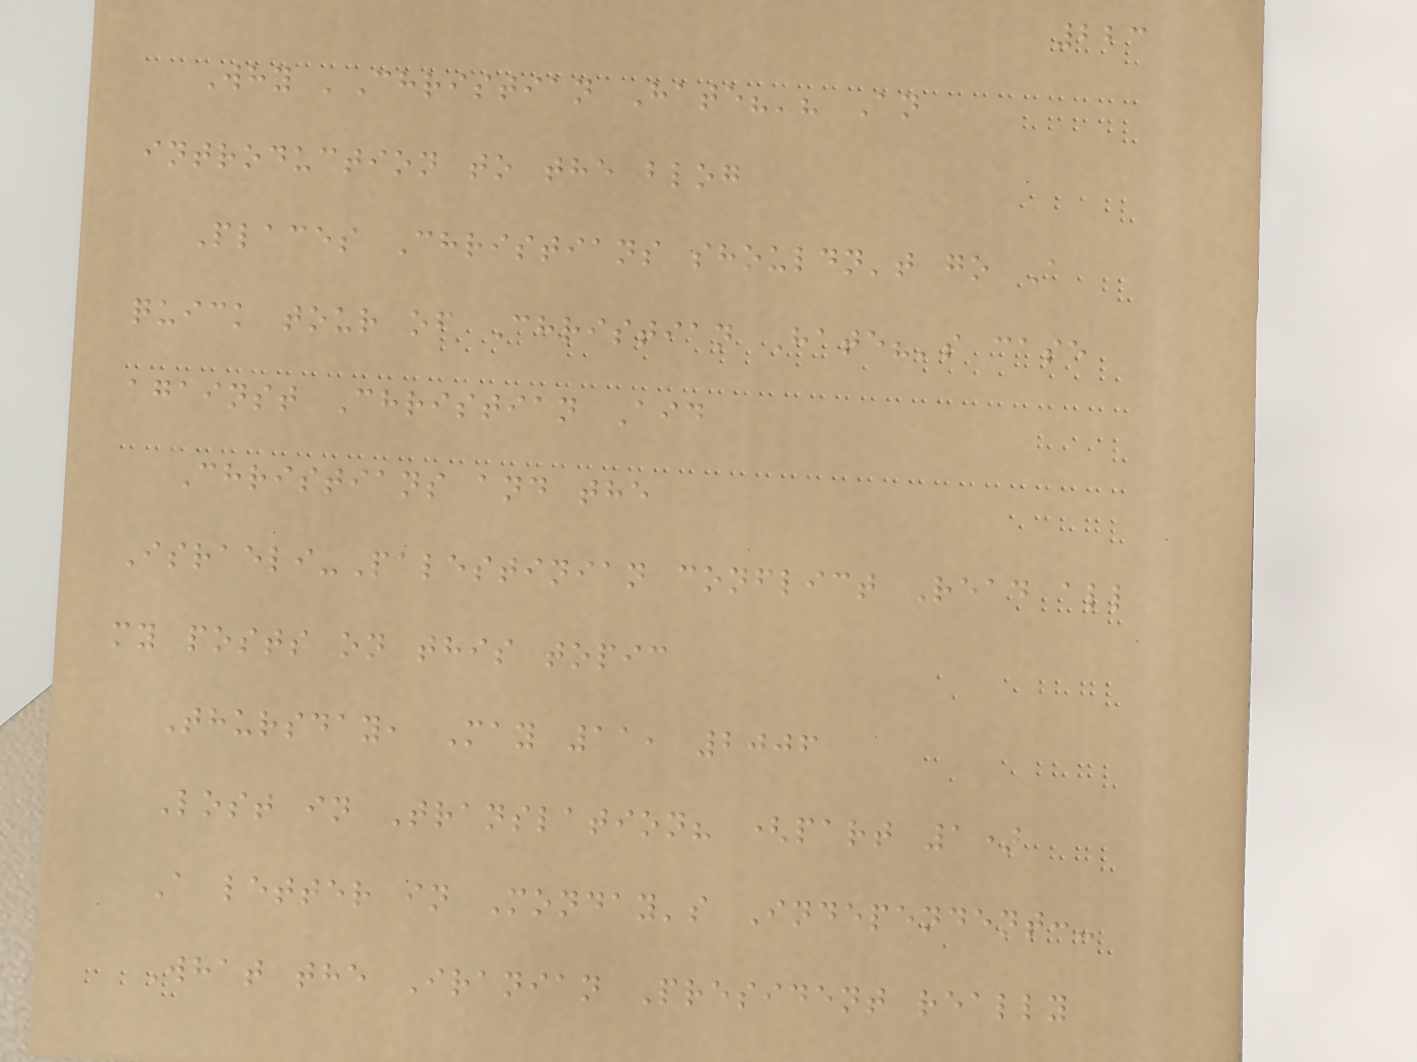223
Why 'Christian Hate?'? An
introduction to the blog
Places Christians shouldn't go A
quick tour of Christian Hate?'s case
against Christian Aid
Christians and the
Israeli-Palestinian conflict Read all
my posts on this topic
Thursday, May 11, 2006
Lost in Translation? (part 1)
A letter in Monday's Independent:-
What the Iranian President really
